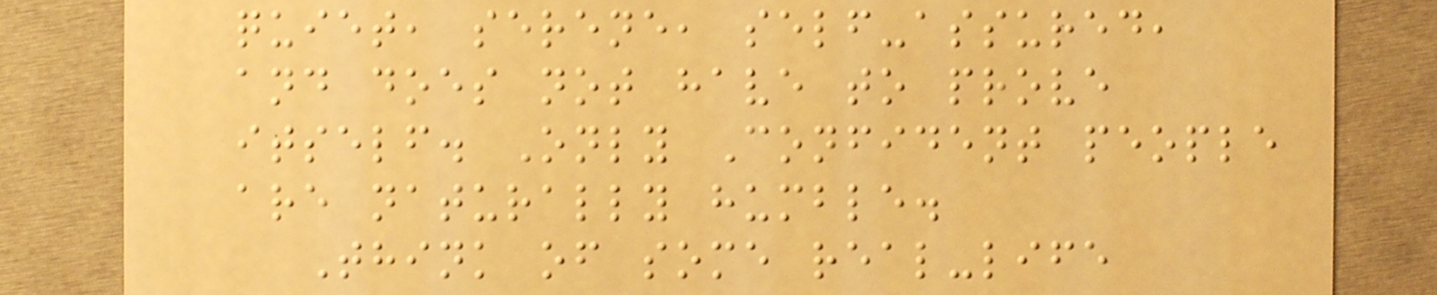quiet, serene, self-assured,
and does not have to prove
itself. Only Confident people
are naturally humble.
Think of some real-life
